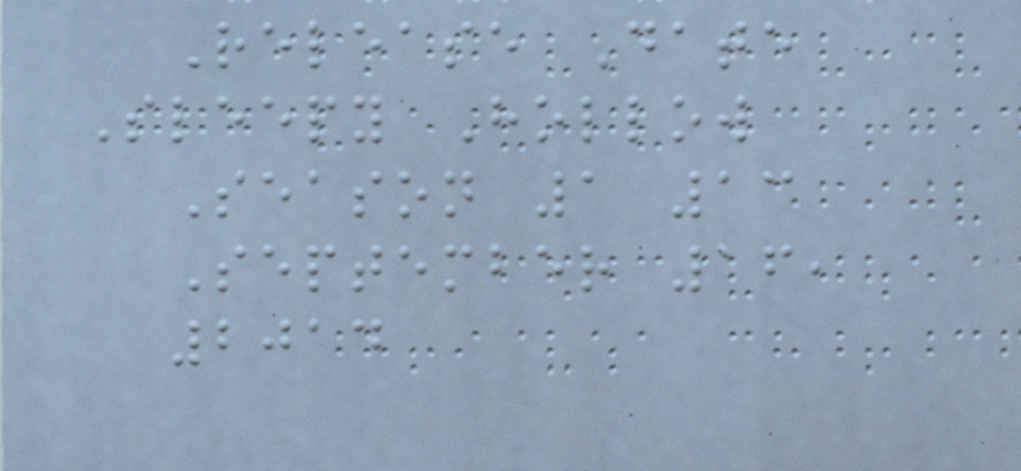Release Date
Sleepy Hollow
Season 1 13
September 16,
2014
